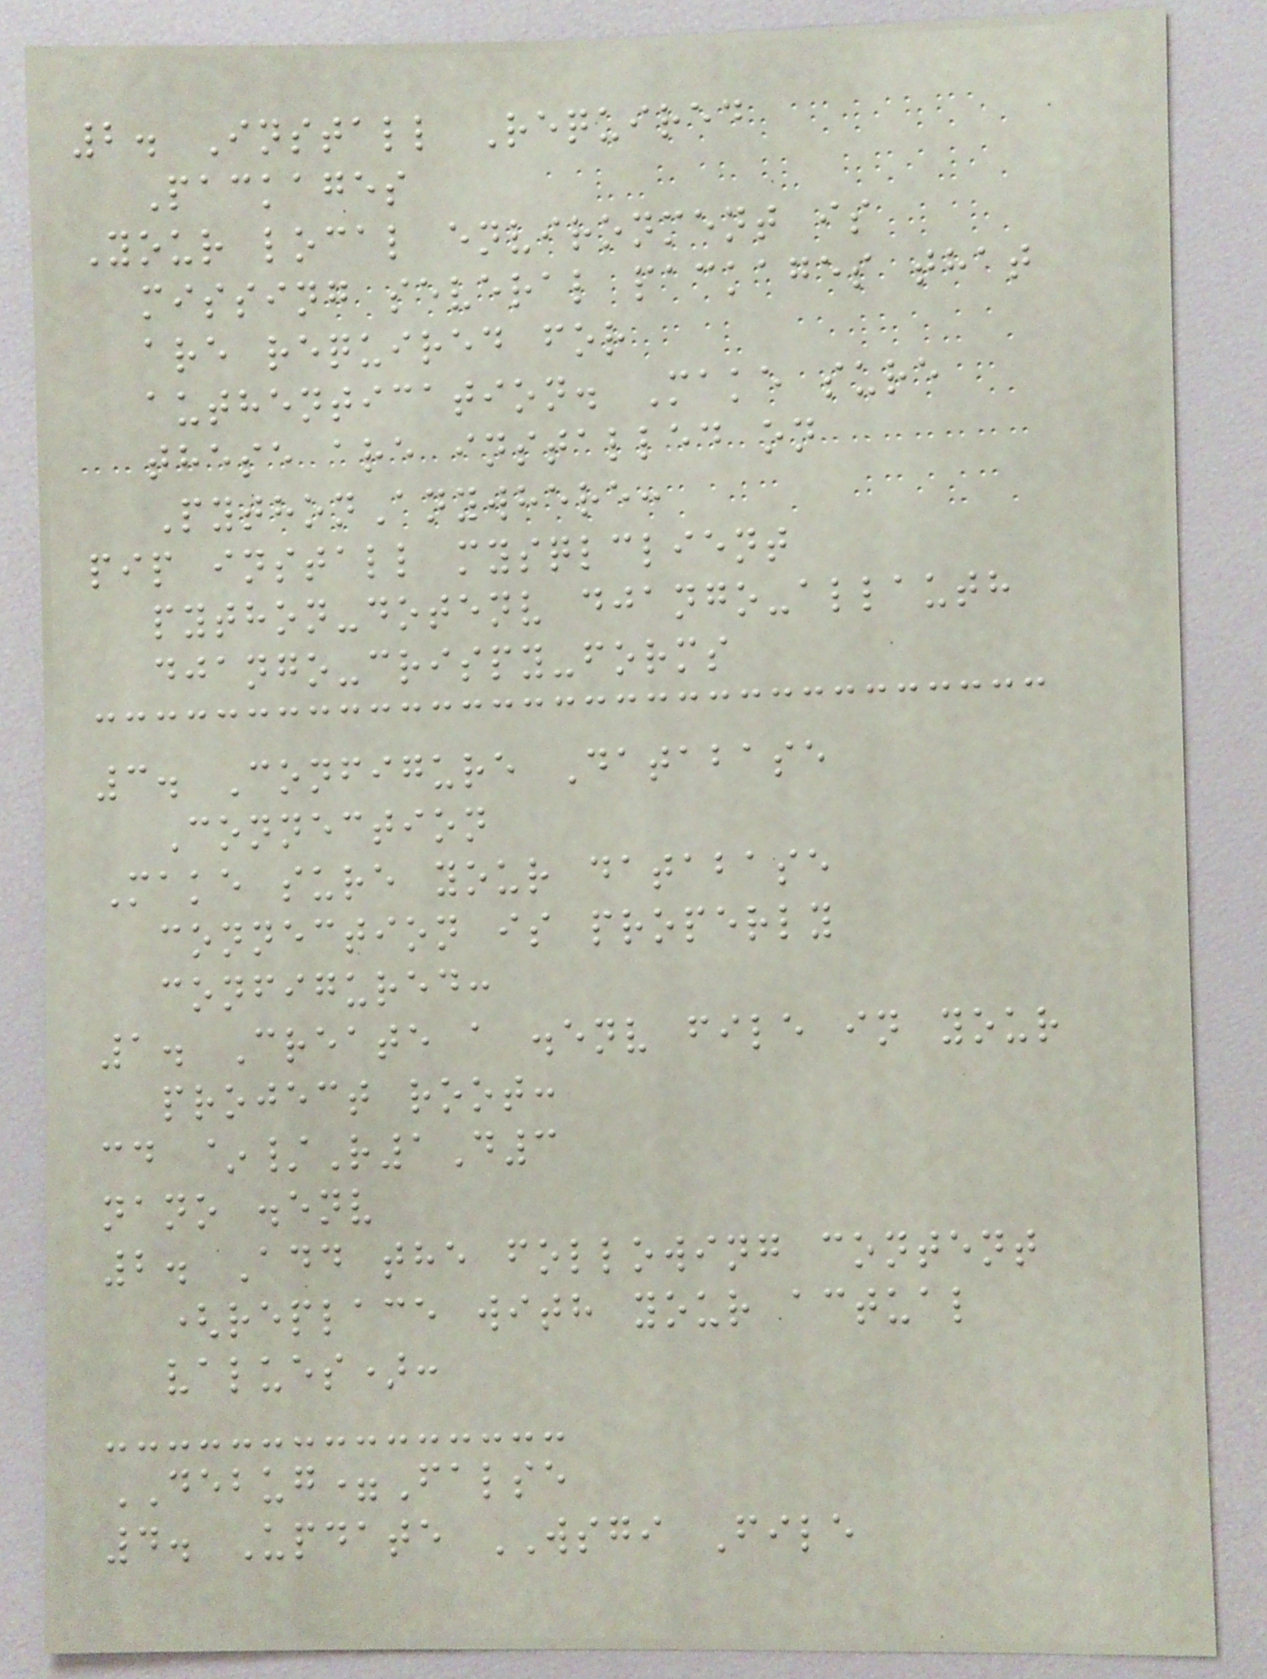2. Install Required
Packages
Your local environment is
missing several packages that
are required for
authentication. Make sure
these are installed on
PythonAnywhere:
pip install mysqlclient
python-dotenv django-allauth
django-crispy-forms
3. Configure Database
Connection
Make sure your database
connection is properly
configured:
1. Create a .env file in your
project root:
cd ~/R1D3
nano .env
2. Add the following content
(replace with your actual
values):
DEBUG=False
4. Update WSGI File
